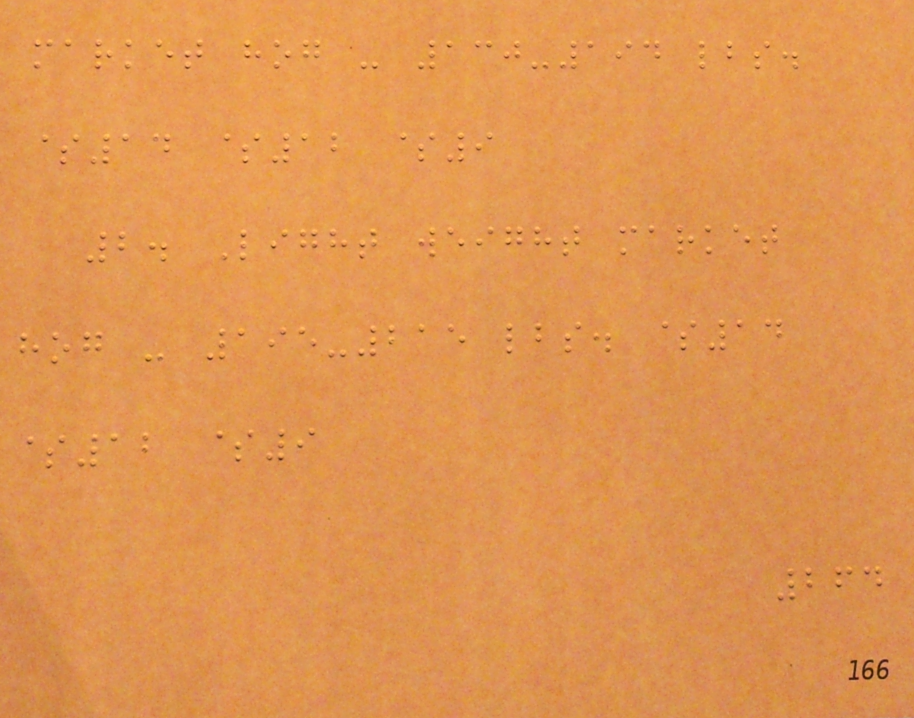market hog - 130-194 lbs.
$14 $12 $9
2. Light weight market
hog - 195-215 lbs. $14
$12 $9
264
